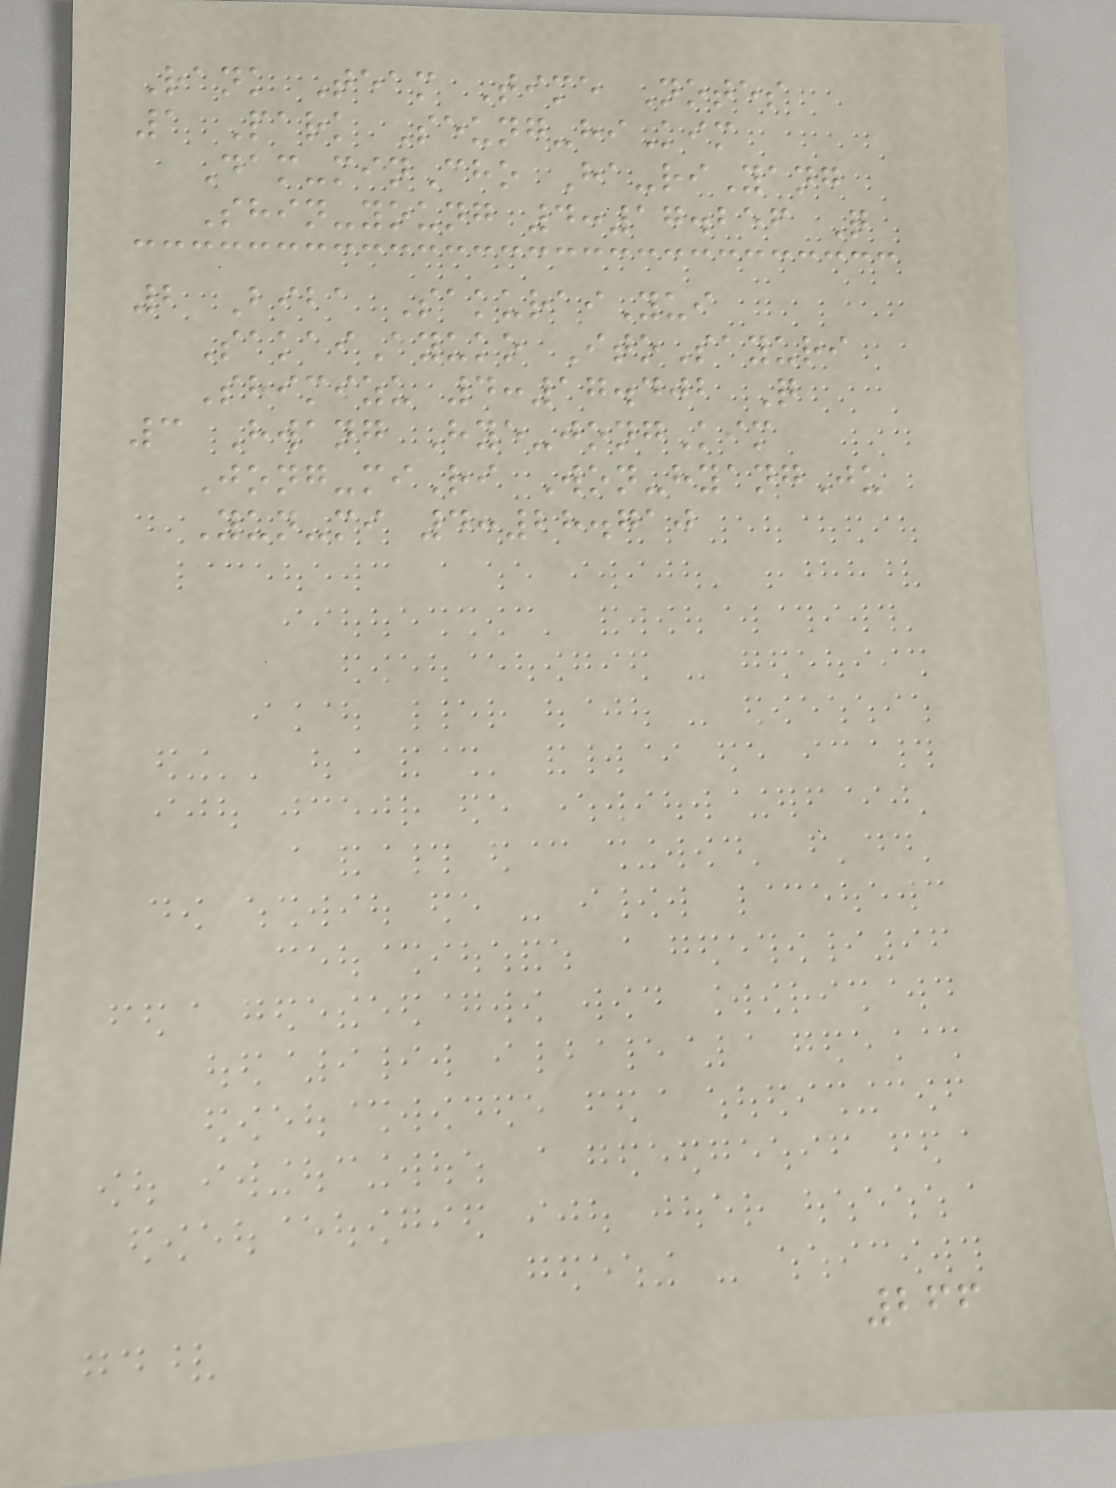Rank Team Time Notes
1 Park Seung-hiKim
Dam-minCho Ha-riYang
Shin-young 4:17.256 Q
2 Biba SakuraiYui
SakaiAyuko ItoSayuri
Shimizu 4:17.402 Q
3 Hwang Hye-jongKim
Jong-miRi Won-hyangJu
Yun-mi 4:28.710
266
